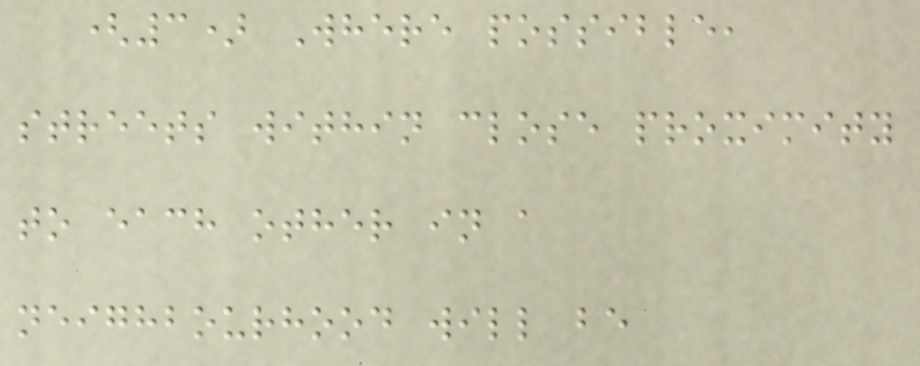(3) Where possible,
streets within close proximity
to each other in a
neighbourhood will be
